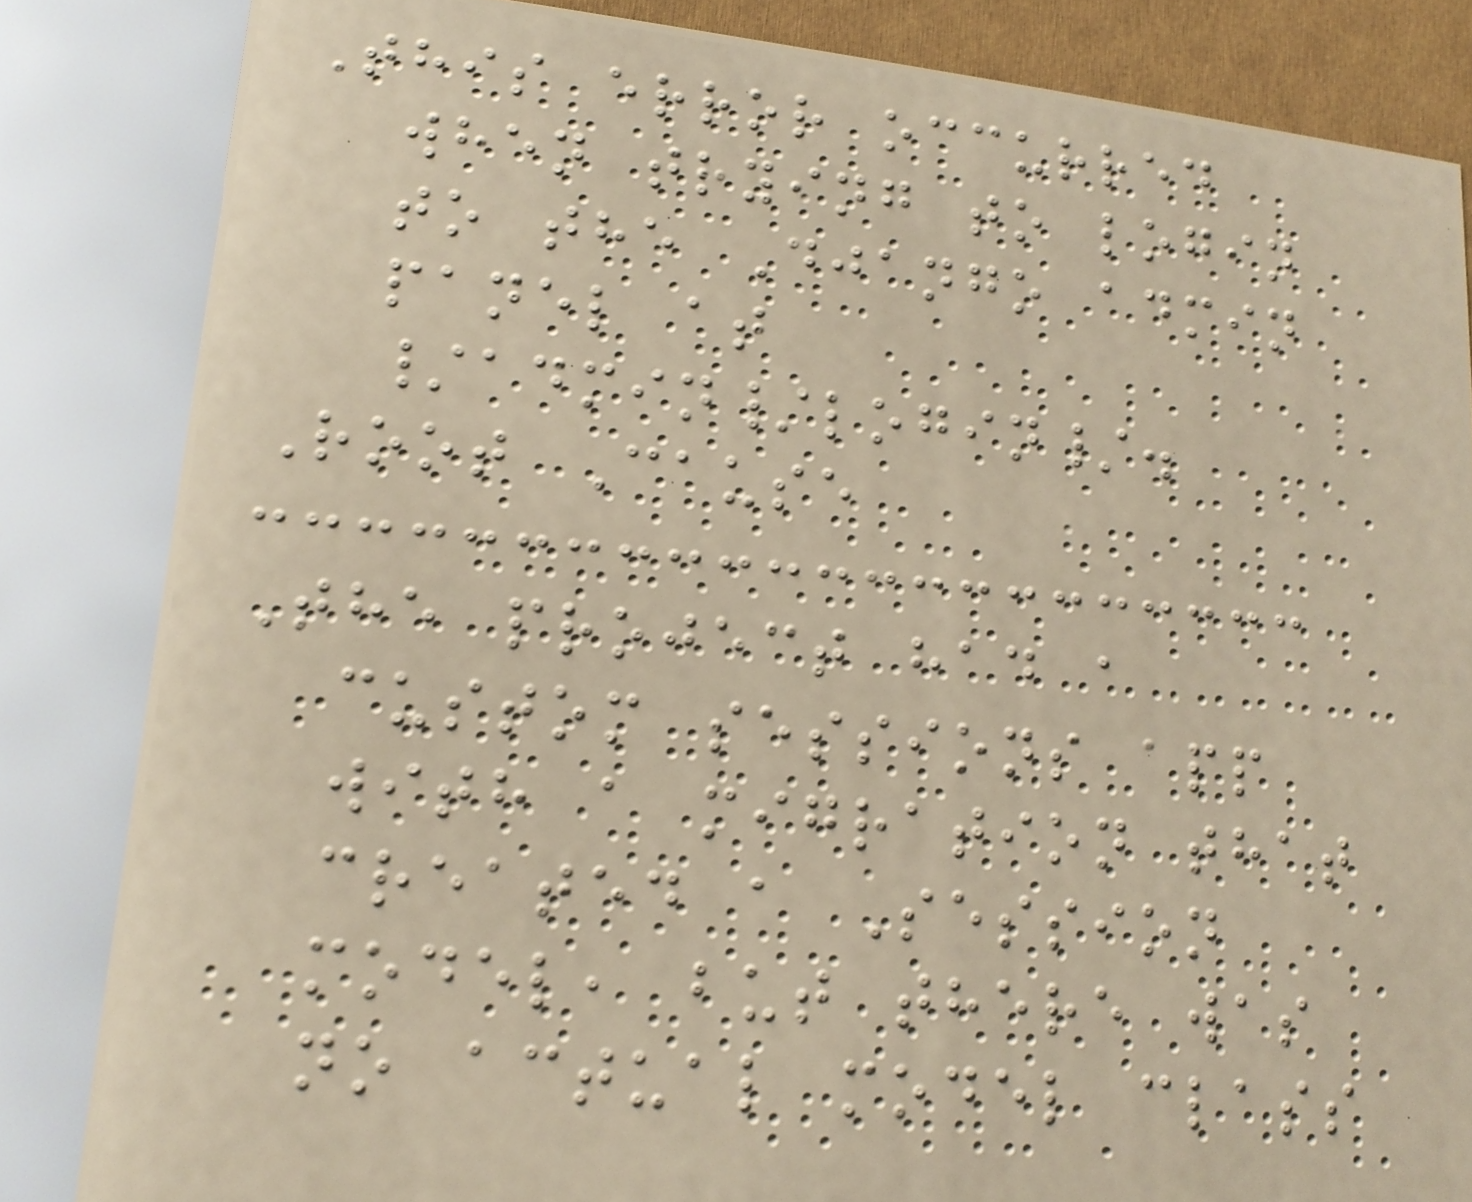This error occurred
when trying to login
to the Django admin
panel at
/admin/login/.
Root Cause
The project had a
custom sessions app
with a migration that
created a Session
model, but there was
no actual model class
